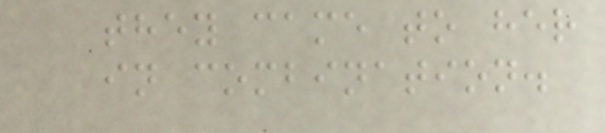they came to her
in combination.
